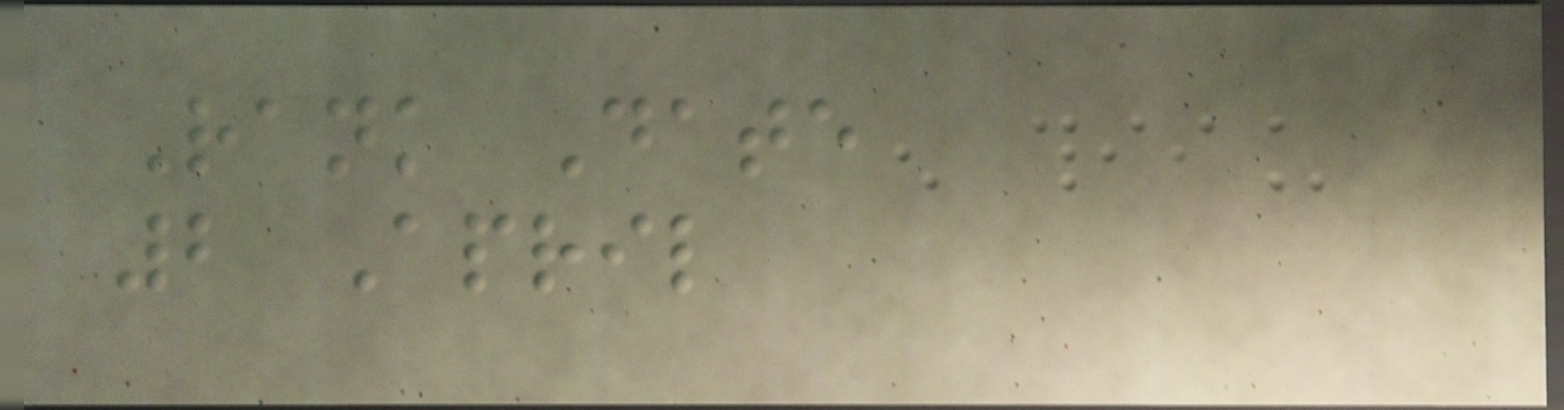Rank Date
2 April
